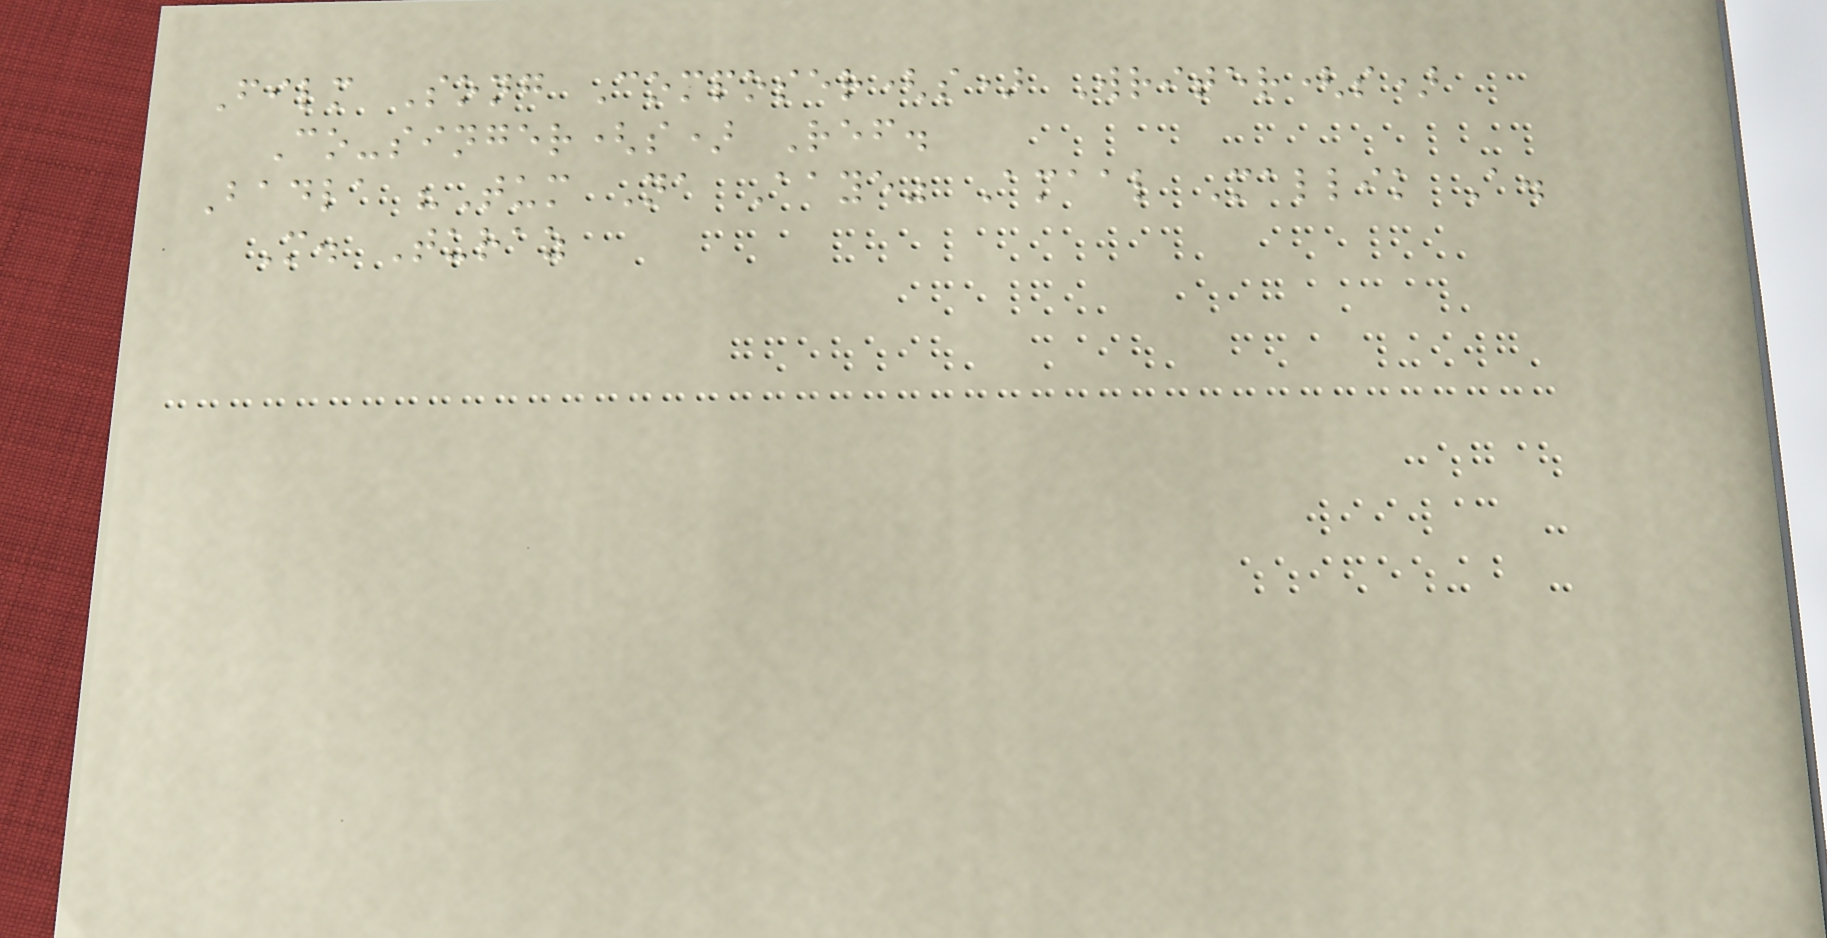Film Song Composer(s) Writer(s)
Co-singer(s) Ref.
Badla "Tum Na Aaye" Amaal Mallik A.
M. Turaz
